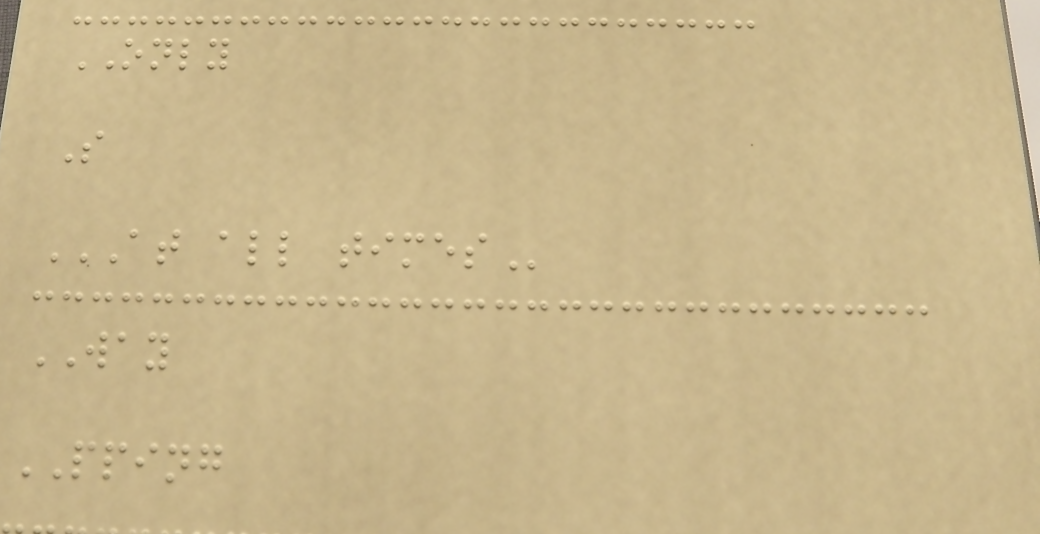ONLY
S
AT ALL TIMES
WAY
PPING
